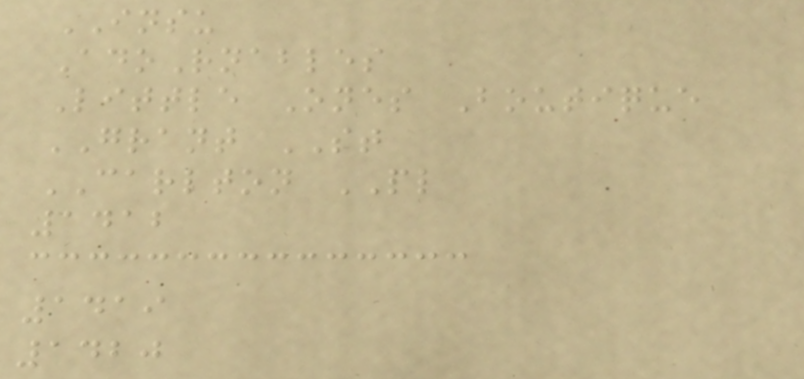INSU
AdoRnables
Little Ones Boutique
GRANT ST
CARLTON PL
1412
1419
1420
